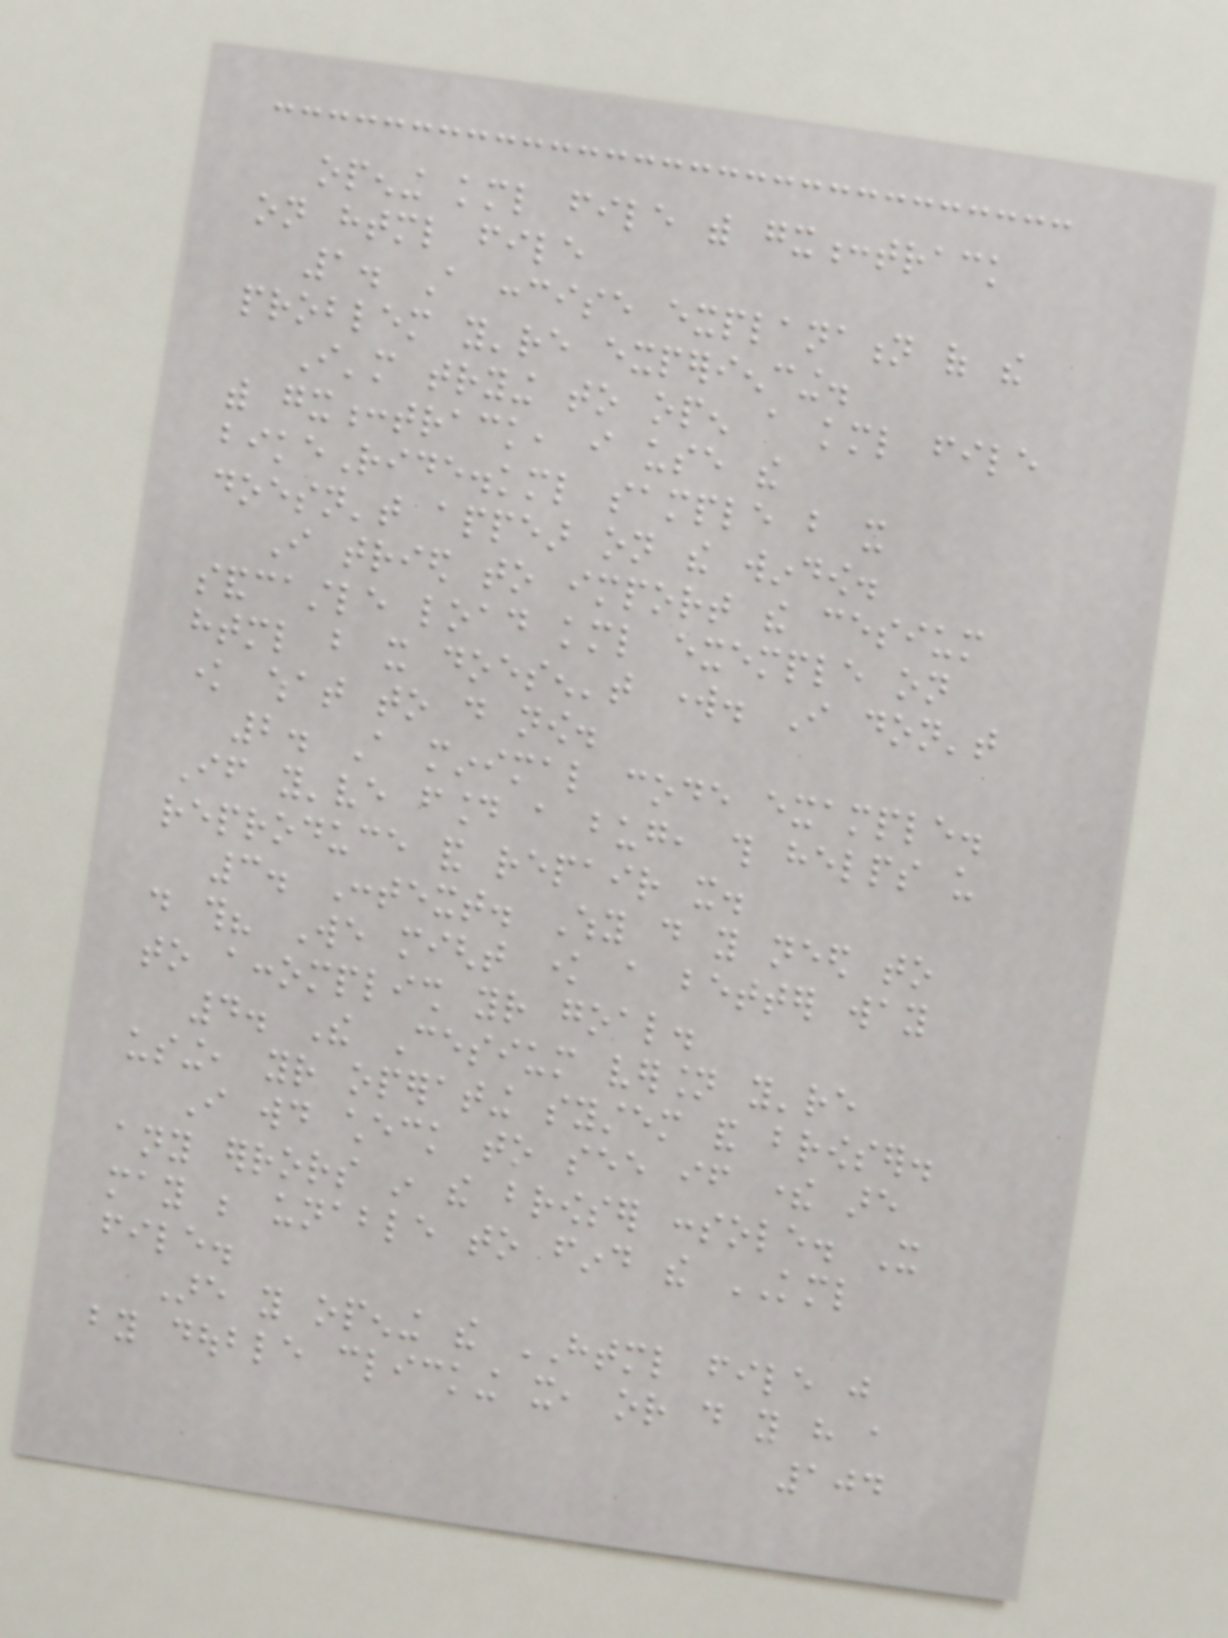opening kml file with gx:track
on html file
1. A concise explanation of the
problem you're experiencing.
I'm trying to open a kml file
with gx:track, i use the
bikeRide.kml sample but it
doesn't appear on the window.
I tried to import the cesium
sandcastle load kml exemple on
html but it doesen't work. I don't
know what to do now.
2. A minimal code example.
If you've found a bug, this helps us
reproduce and repair it.
3. Context. Why do you need to
do this? We might know a better way
to accomplish your goal.
4. The Cesium version you're
using, your operating system and browser.
I would check to see if there are
any errors in the browser console. It
may be unable to find the KML
file.
Are you opening the HTML file just
by double clicking it, or do you have a
104
